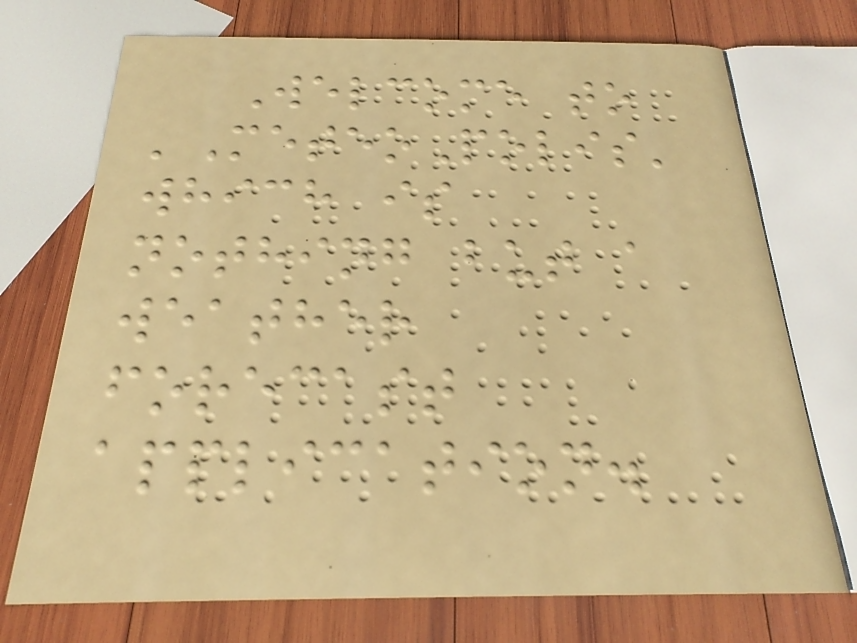Welcome to
'MeteoPolis'
which is
nothing but a
weather
forecast
application.
